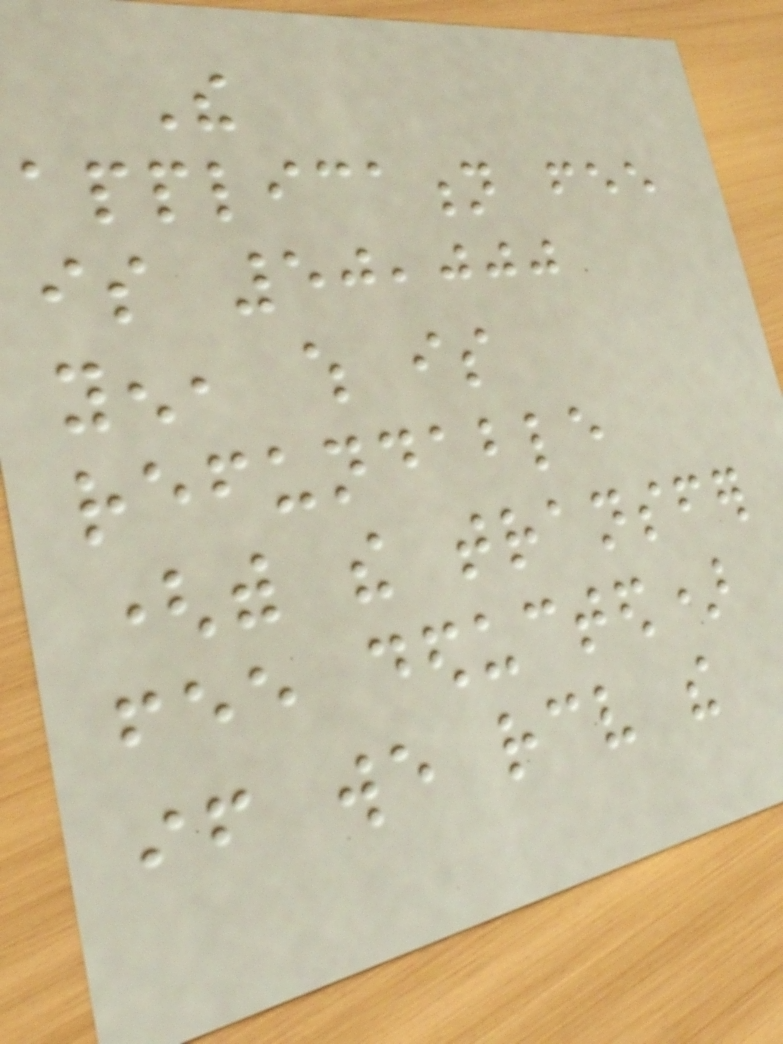The
application fee
is 50,000
yen, which is
refundable
(with the transfer
fee deducted)
if we receive the
